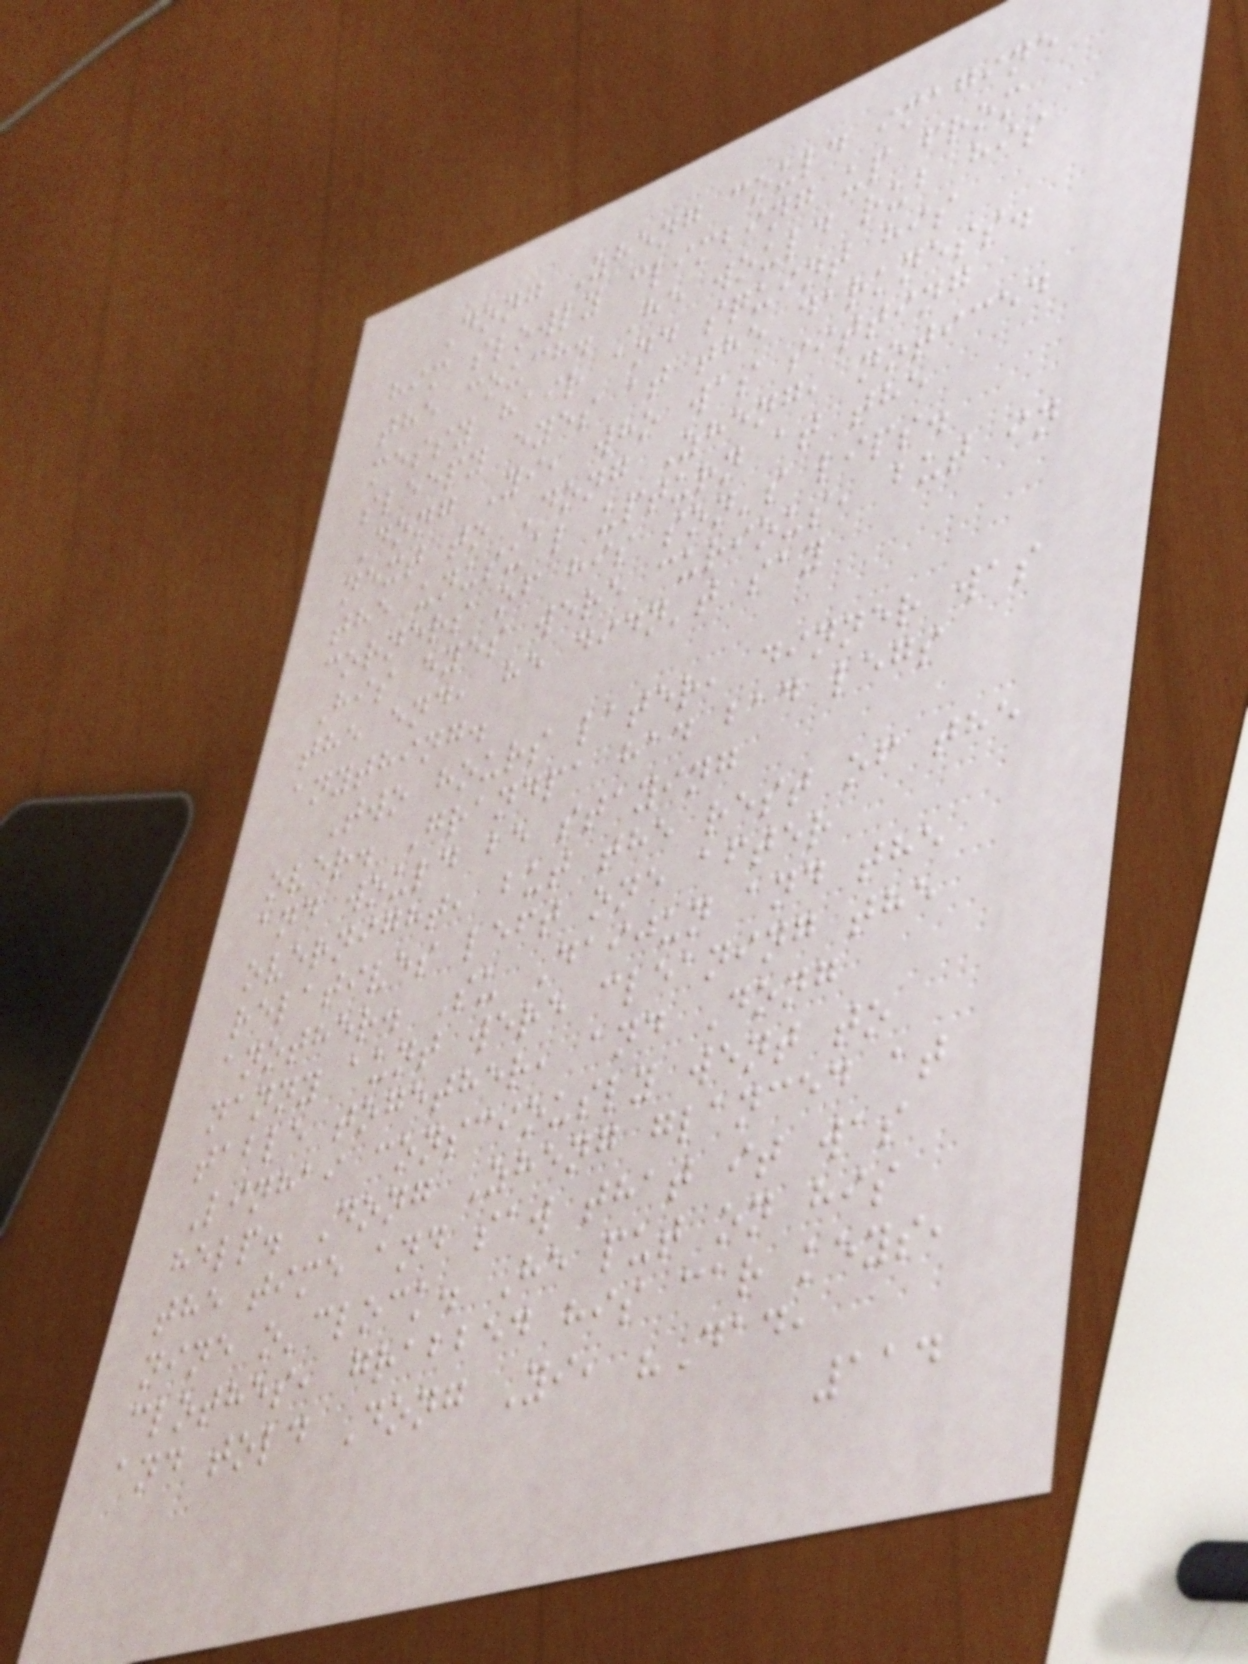Dong Zheng could imagine
him slowly climbing up from
the couch. He would rub his
messy hair and squint his
sleepy eyes at the darkness.
Dong Yi, who was sitting
next to Dong Zheng, noticed
the unusual upturn at the
corners of his son's lips.
His eyes were curious, but in
the end, he didn't say
anything.
Two hours later, dinner was
over. Grandpa had bad legs
and would be staying
overnight, but the rest of the
relatives left one after
another. Su Daijun and the
nanny aunt were cleaning the
table together, and Dong
Linhai consciously went to
help. Dong Zheng glanced at
the time and saw that it was
nine o'clock. He put on his
clothes, grabbed his car keys,
and told Dong Yi, "Dad,
114
